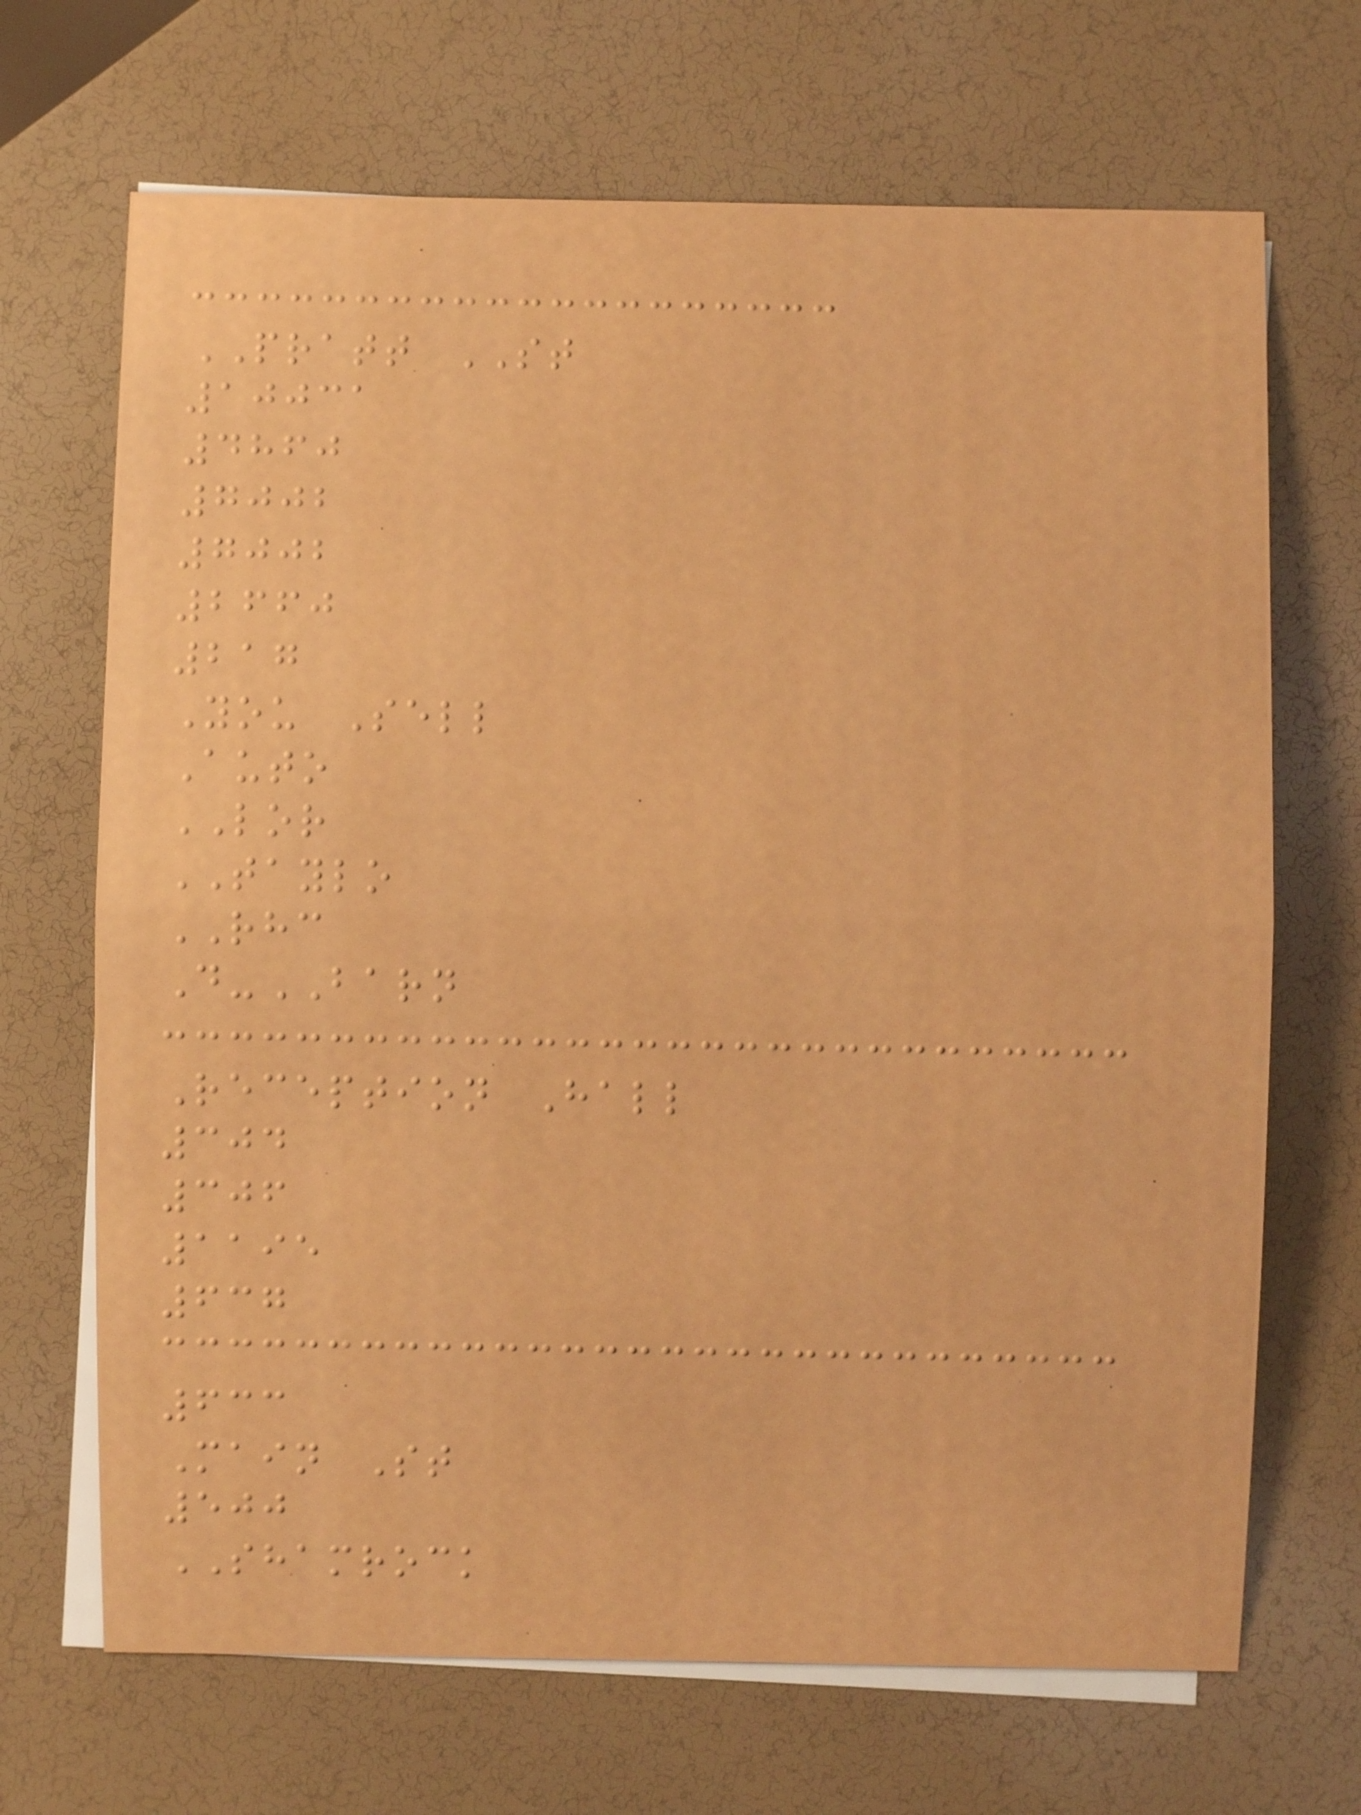PRATT ST
10031
4860
7002
7002
2660
217
You Sell
Auto
LOR
TAYLO
RHC
D-BARN
Reception Hall
304
306
1195
637
633
Main St
500
SHAMROCK
